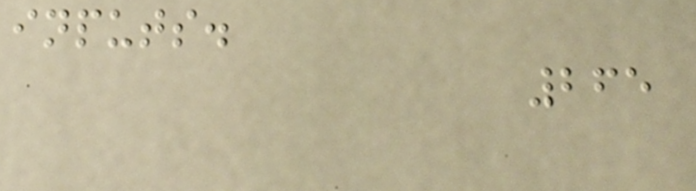inputs.
265
